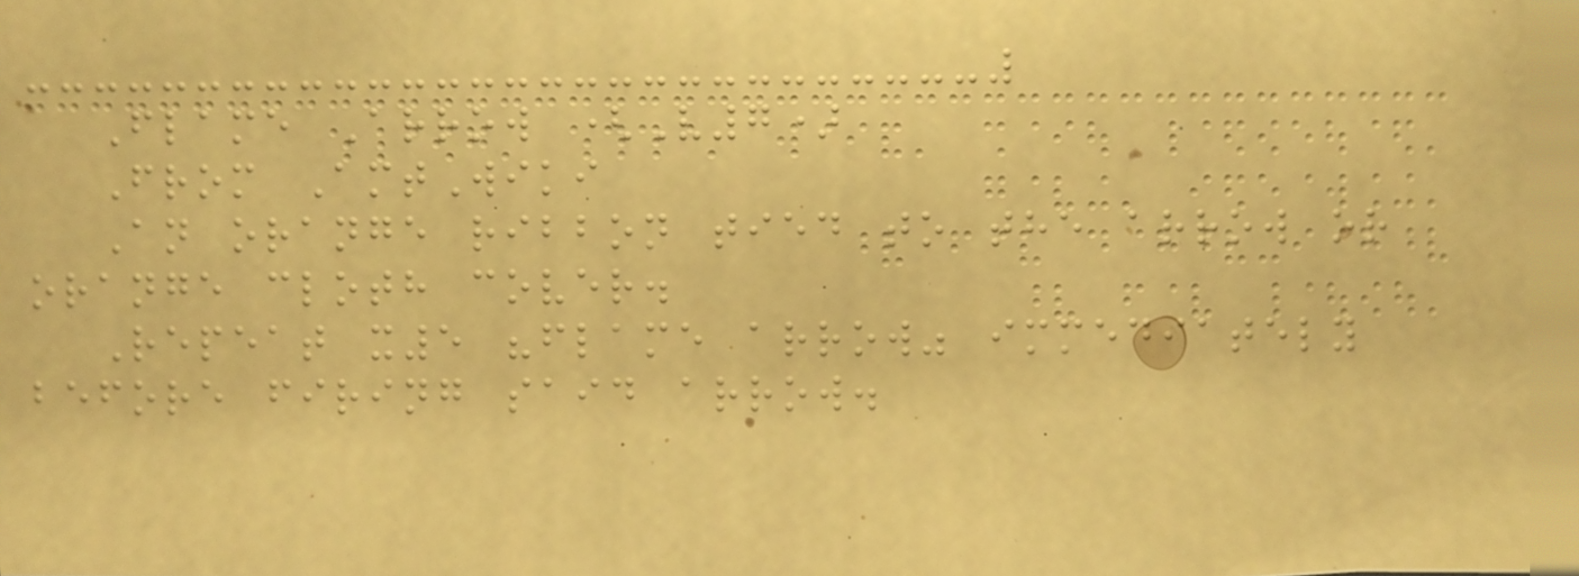Flame Arrow (V7)
From AmtWiki
An orange ribbon tied to the arrow or
orange cloth cover.
Repeat x5 "flame arrow" immediately
before firing said arrow.
